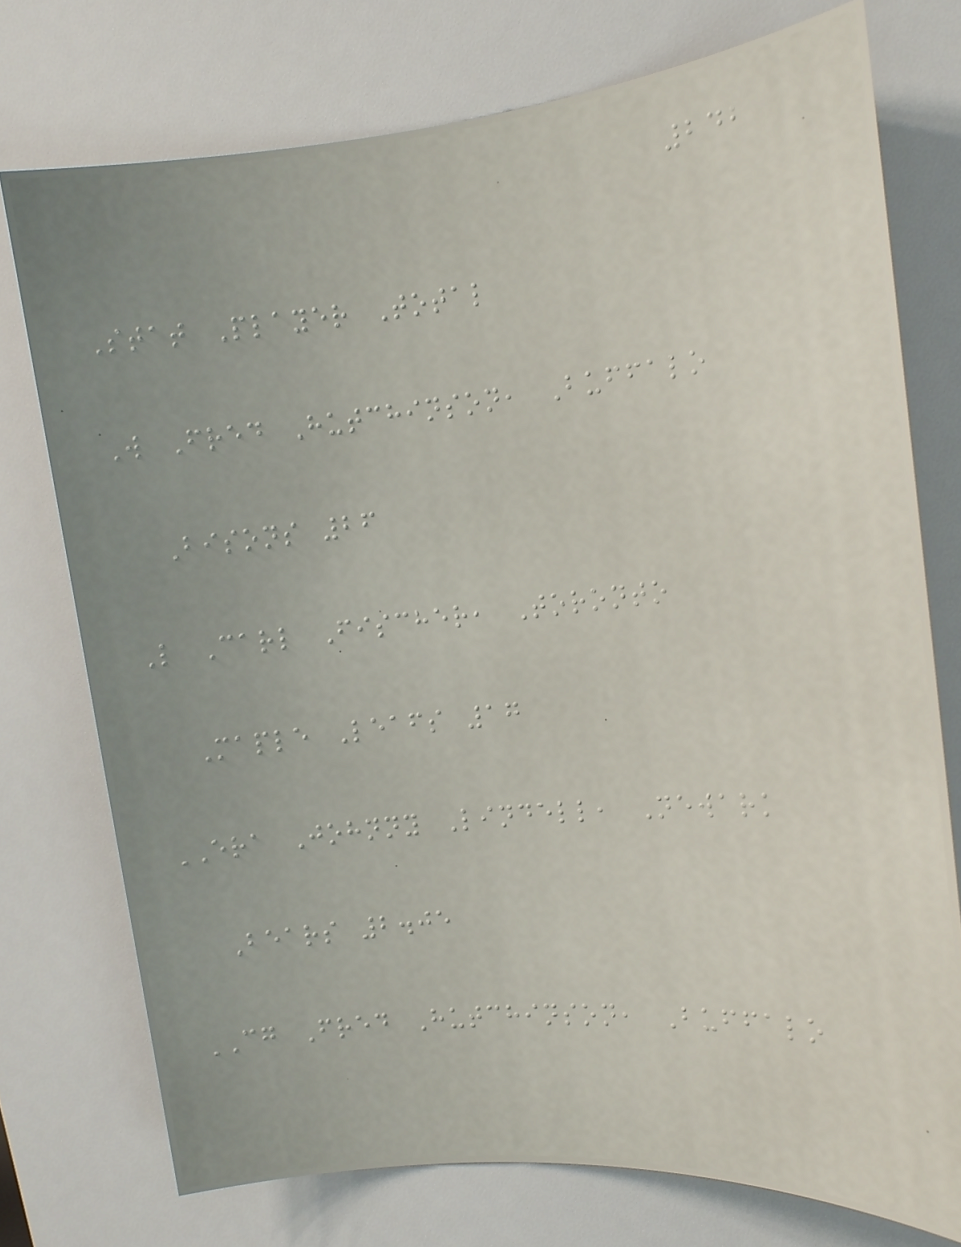242
Stat Player Total
W Fred Hutchinson, Buffalo
Bisons 26
L Carl Fischer, Toronto
Maple Leafs 17
ERA Johnny Lindell, Newark
Bears 2.05
CG Fred Hutchinson, Buffalo
